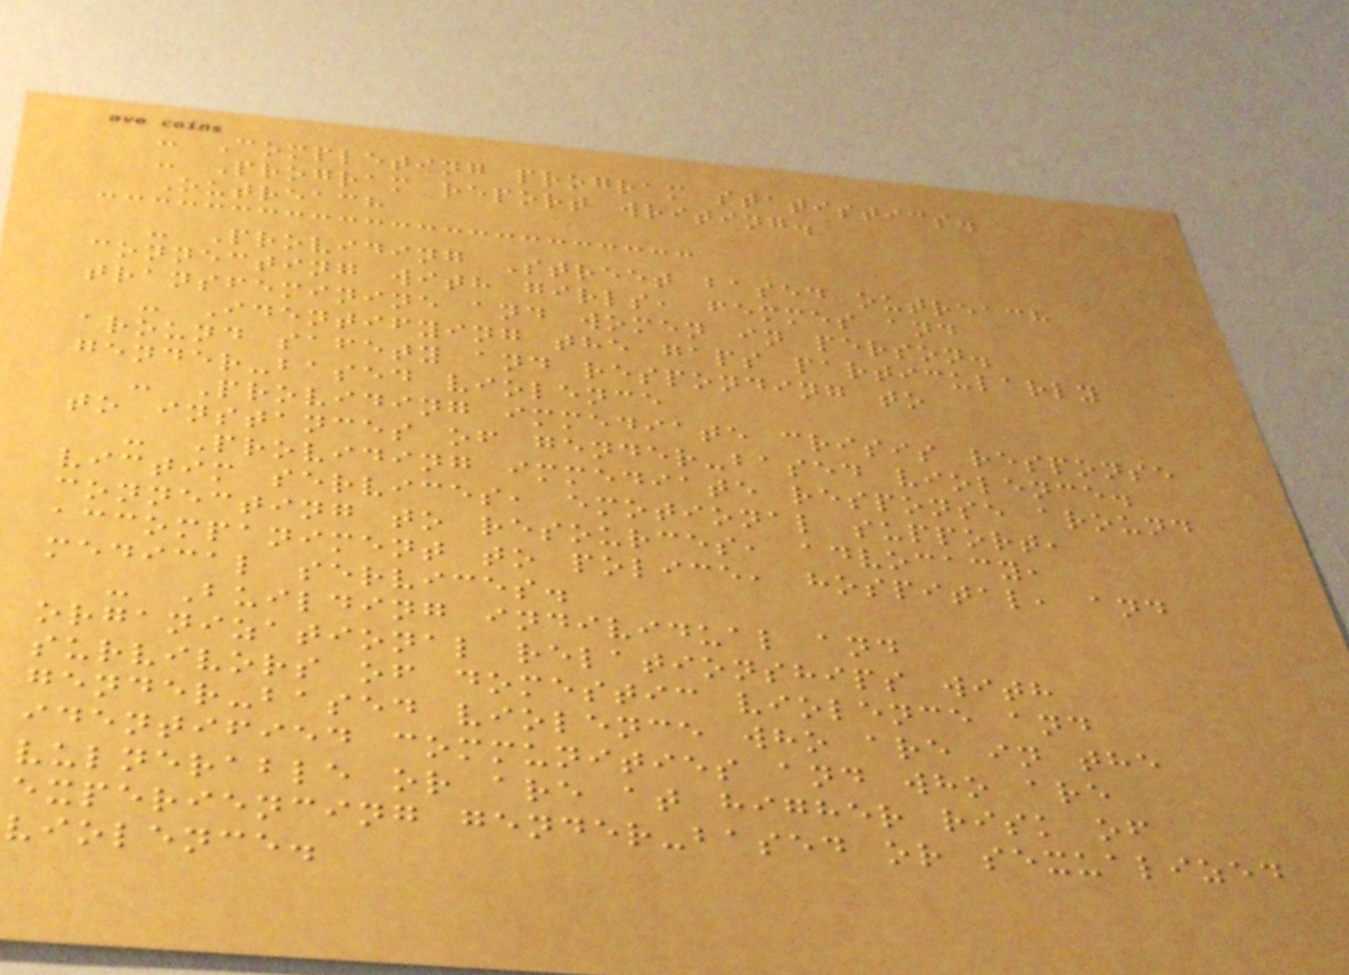- Completing program statistics.
- Program report writing.
Outreach
- Providing Street based outreach
connecting with girls, femmes and
transfeminine and women in person.
- Identifying the gaps particularly
around safety and responding to
gender-based violence
- Providing immediate crisis response
to instances of gender-based violence.
- Providing immediate response around
victim services, emotional support,
connecting to resources, advocacy,
accompaniment to police, hospital, and
medical services.
- Building individual and
organizational relationships with
survivors of domestic violence and
gender-based violence who are in the
identified communities and who are
vulnerable or are at higher risk of
experiencing gender-based or sexualized
violence.
